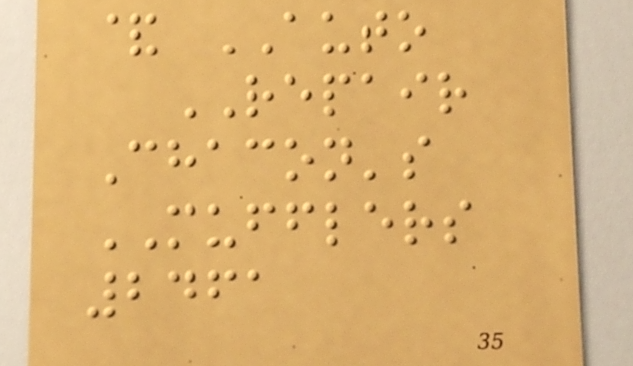& AUTO
REPAIR
Chacon's
MUFFLERS
2461
